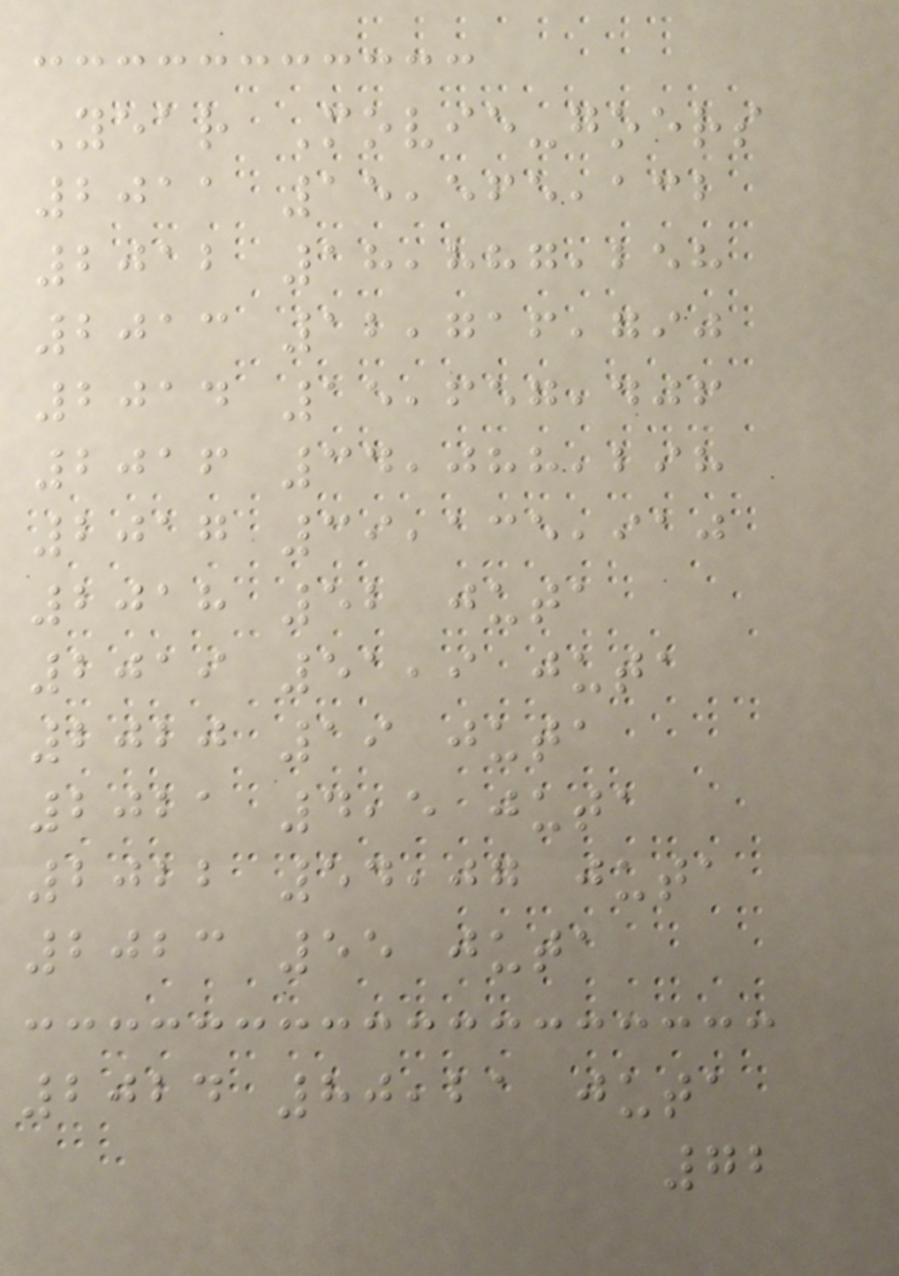Year Movie-goers
2011 15,565,132
2012 18,887,258
2013 12,716,790
2014 15,657,406
2016 34,088,298
2017 39,135,910
2018 52 juta
2019 51,9 juta
2020 19 juta
2021 4,5 juta
2022 54,07 juta
2023 55 juta
2024 80,21 juta
72
